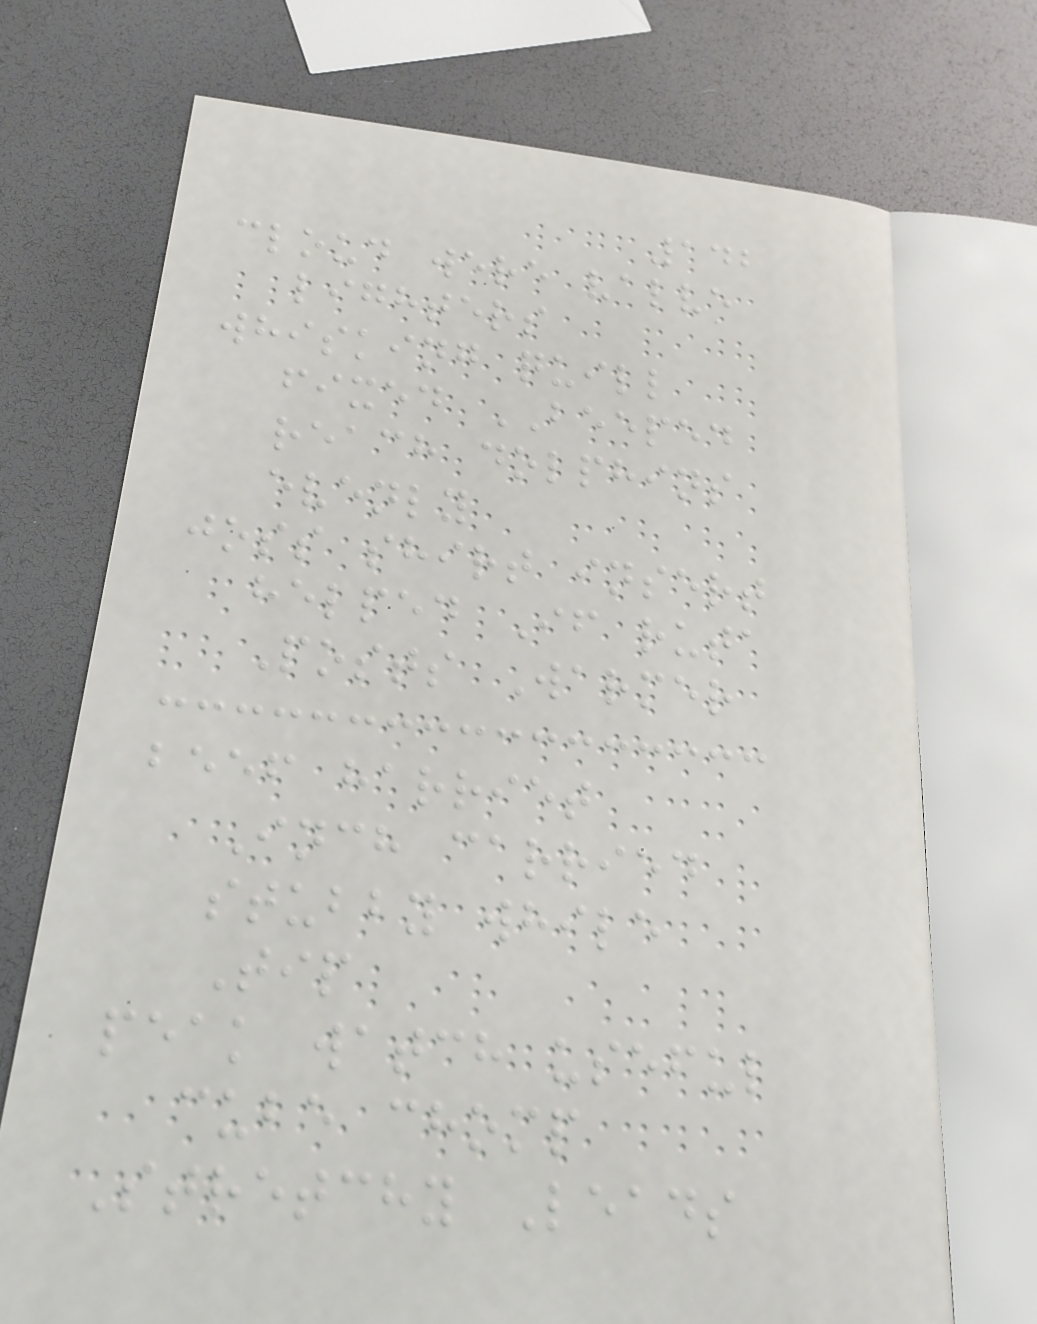142
cloud were valve
lighters
whisking quill
fixed BEEPED
reach dolphins
evenly
joss shirt insert
helped If ruta
Posts Warmer
beef harriet
Inch carried
stubby while
Tip
peak watch useful
cube chomp
Stretchy Leads
